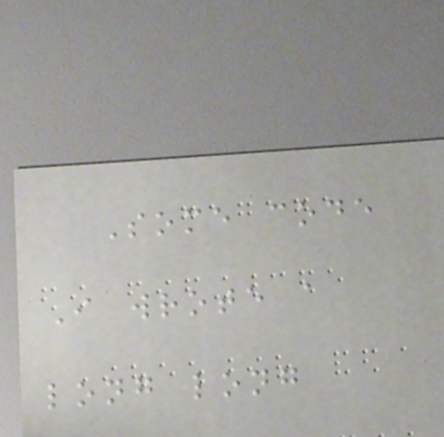Some code
I wrote a
long long
